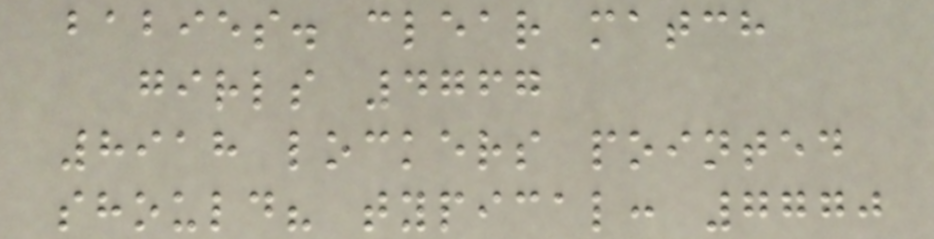babies. clear match
girls 4767
8918 lockers pointed
should? typical: 7770
